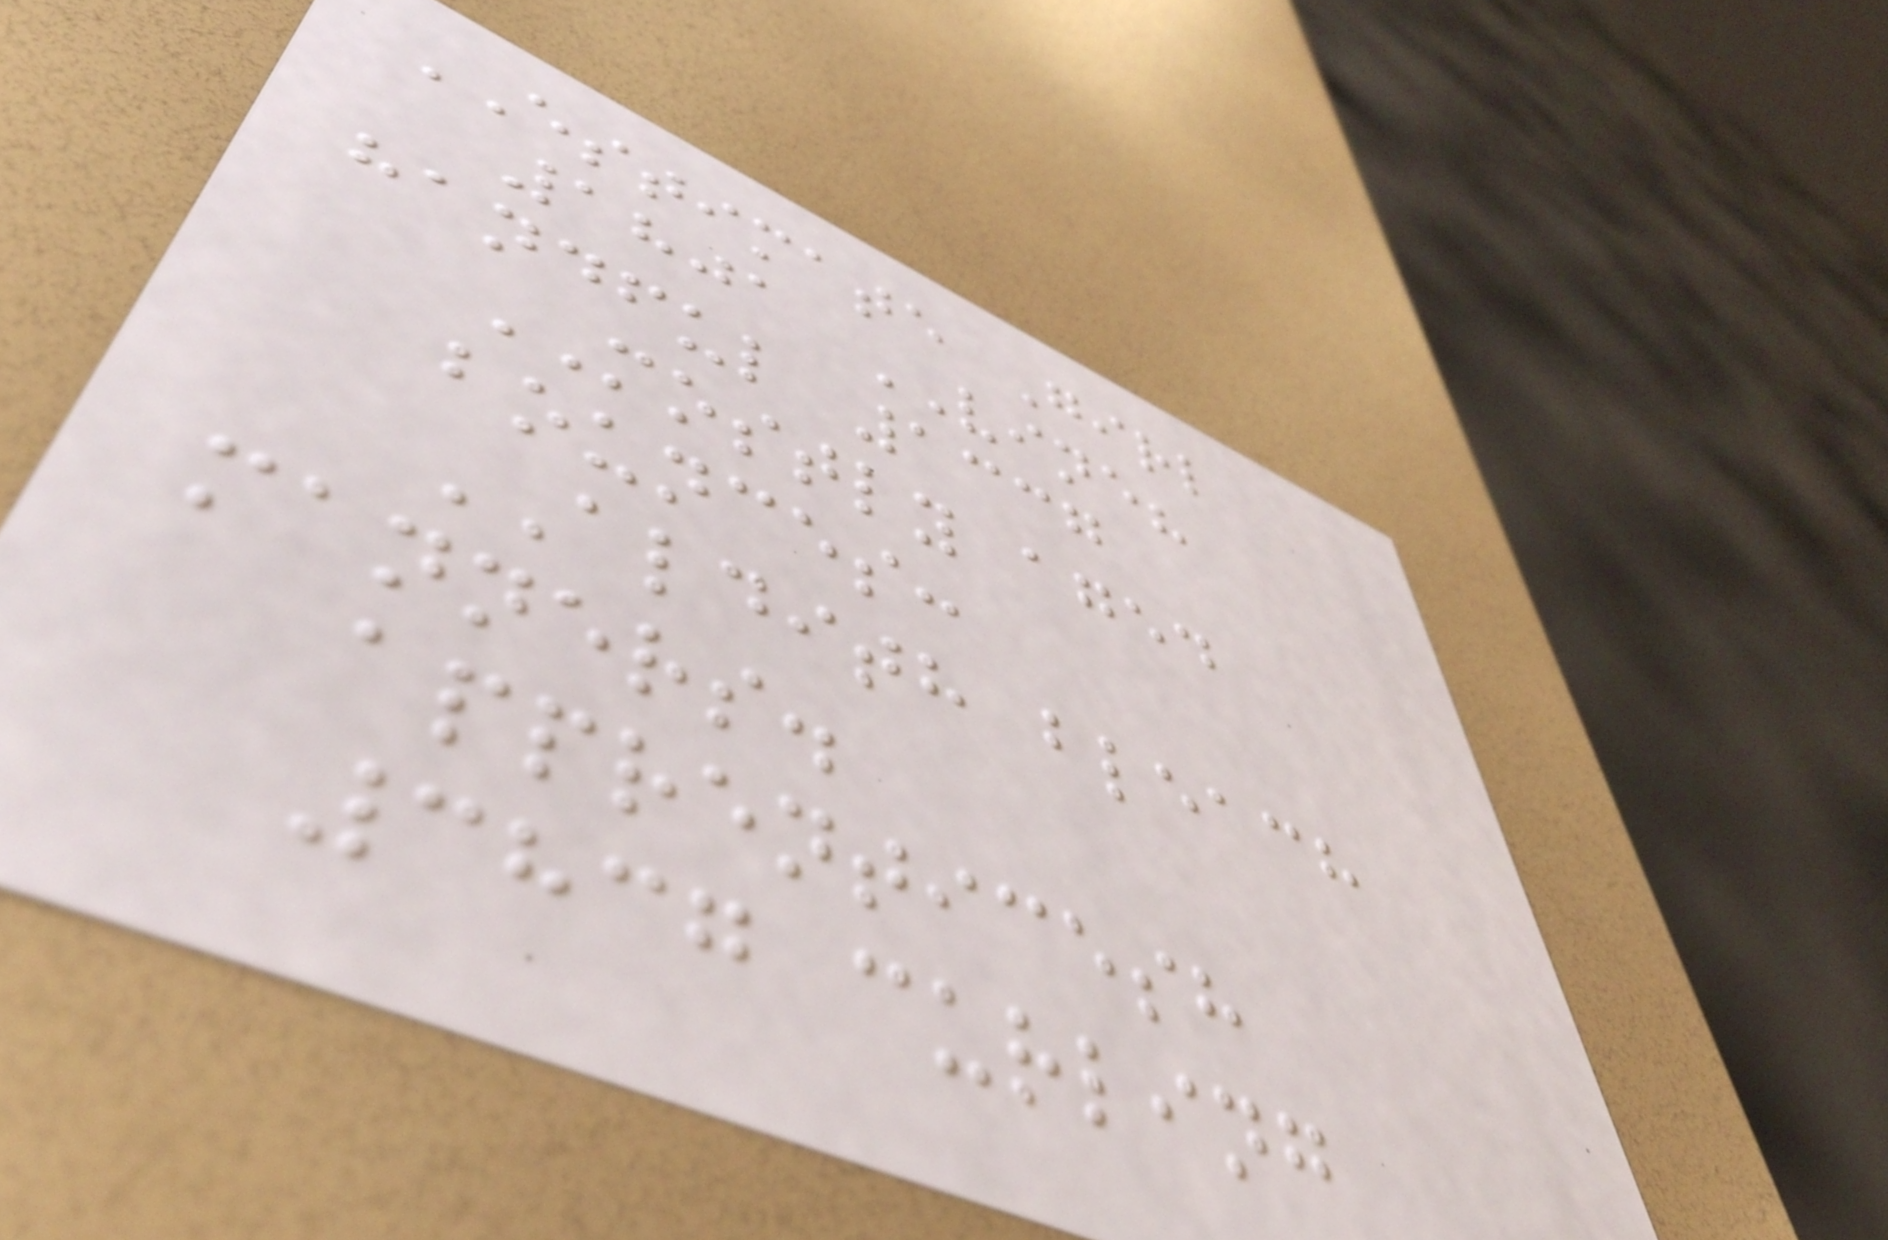ESTIMATE Girl
1801 VINE?
handful 1337
MOSTLY aged
bounces:
ALDITH bleach
manners.
apprenticesh
3837 curling
